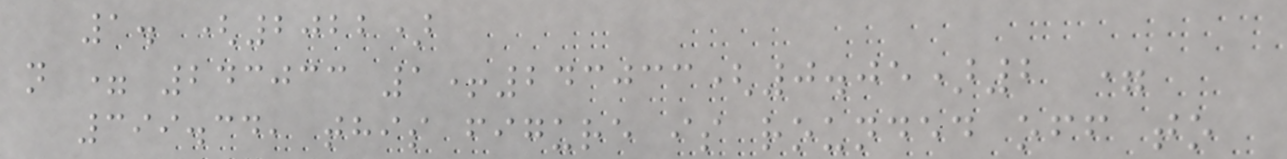1. (2022)
n = 243033 1+243033(0.05)2 =
399.34, this figure is rounded off to
